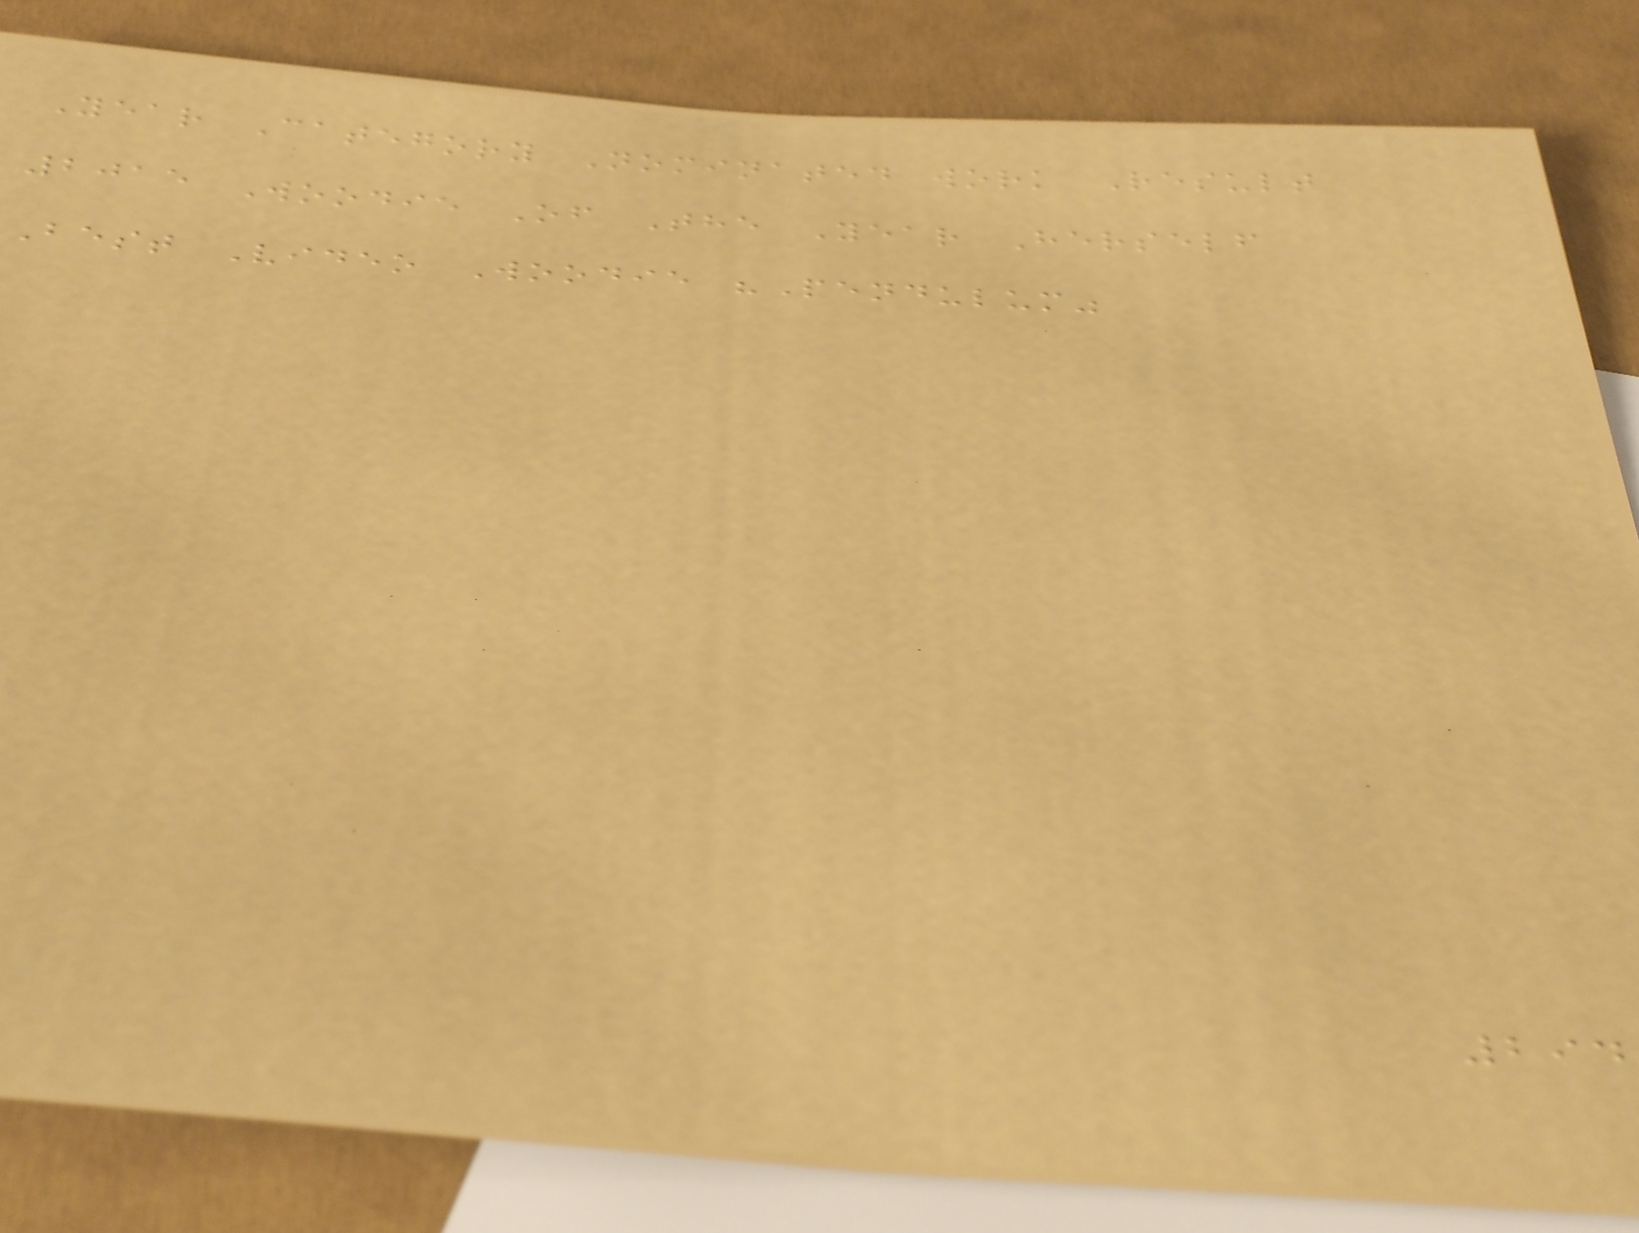Year Category Nominated work Result
2015 Woodie Of The Year Herself
Best Video Woodie "Pendulum"
294
